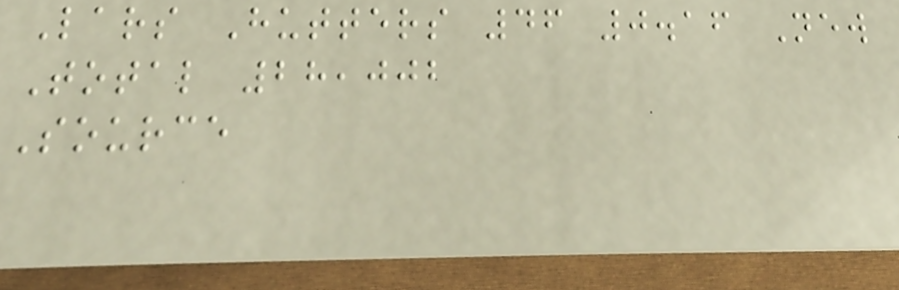Lars Hutters 46 0.16 New
Total 28,002
Source
